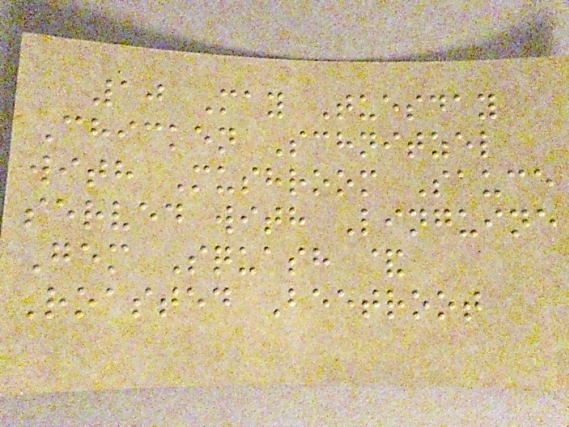10 May Tuesday
Chicken Schnitzel
with Mushroom Sauce
served with Linguine
Gem Squash &
Roasted Beetroot
